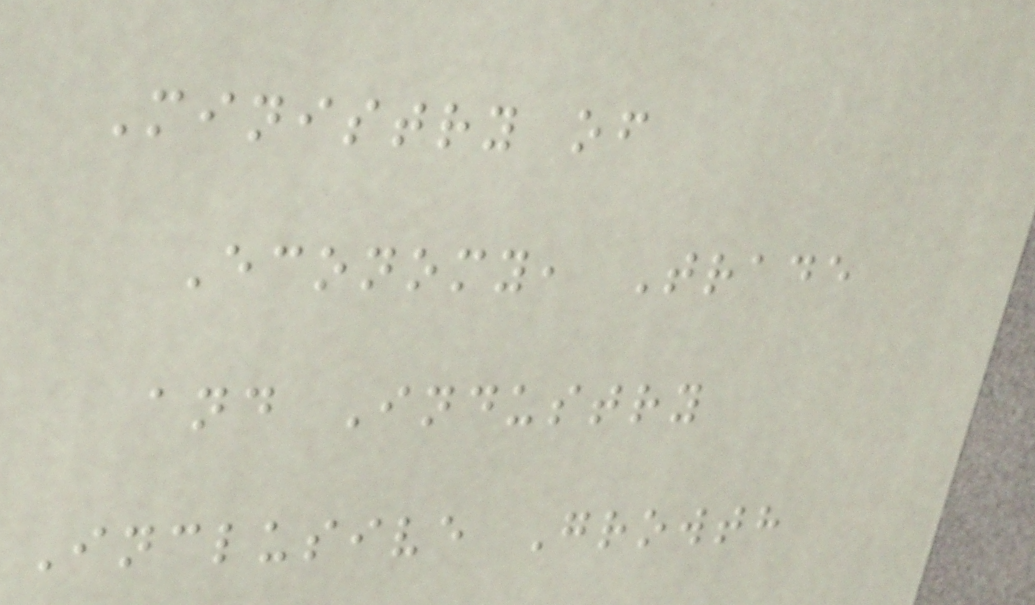Ministry of
Economy, Trade
and Industry
Inclusive Growth
